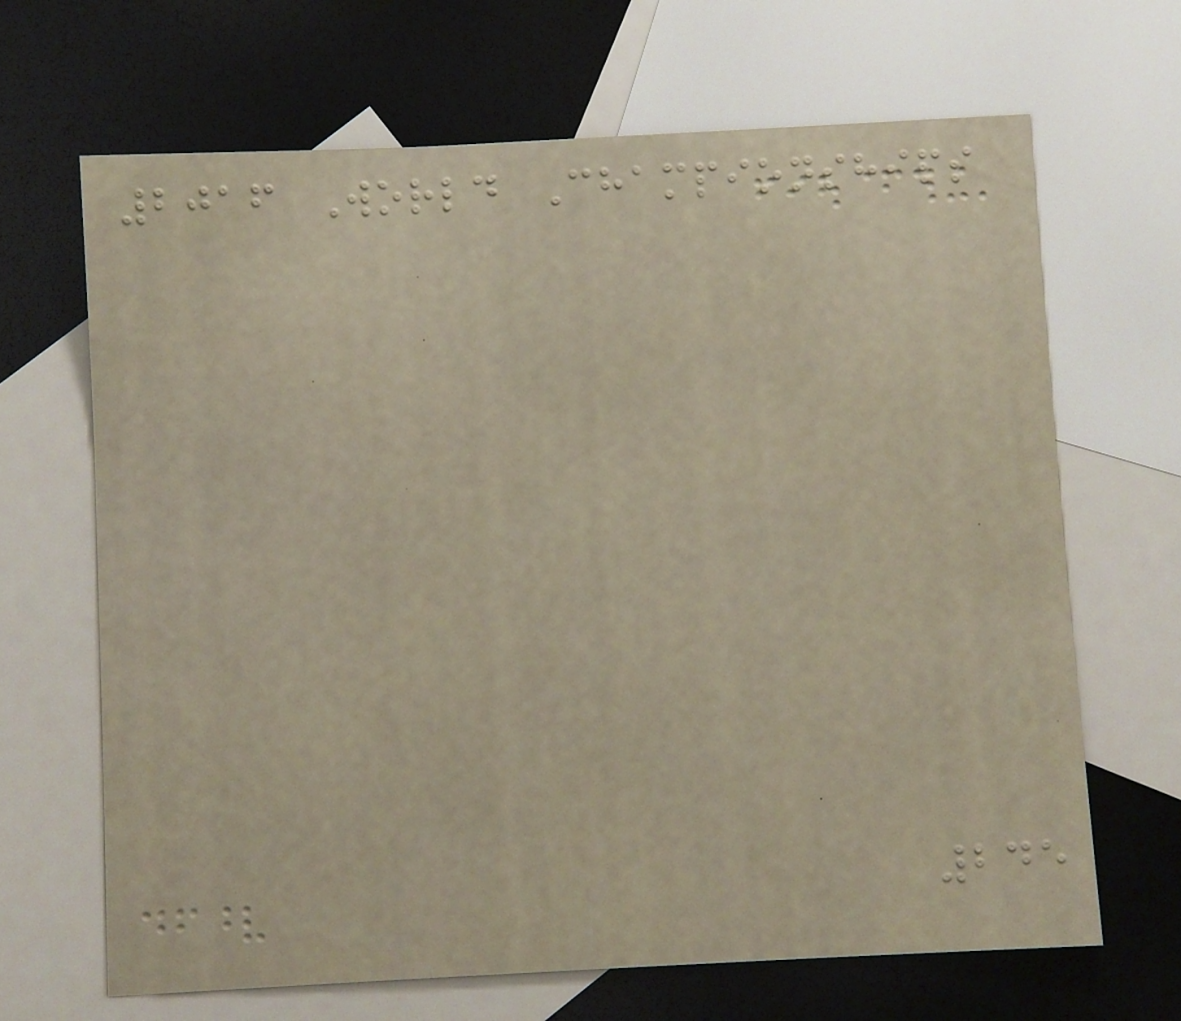2016 World Championships
245
